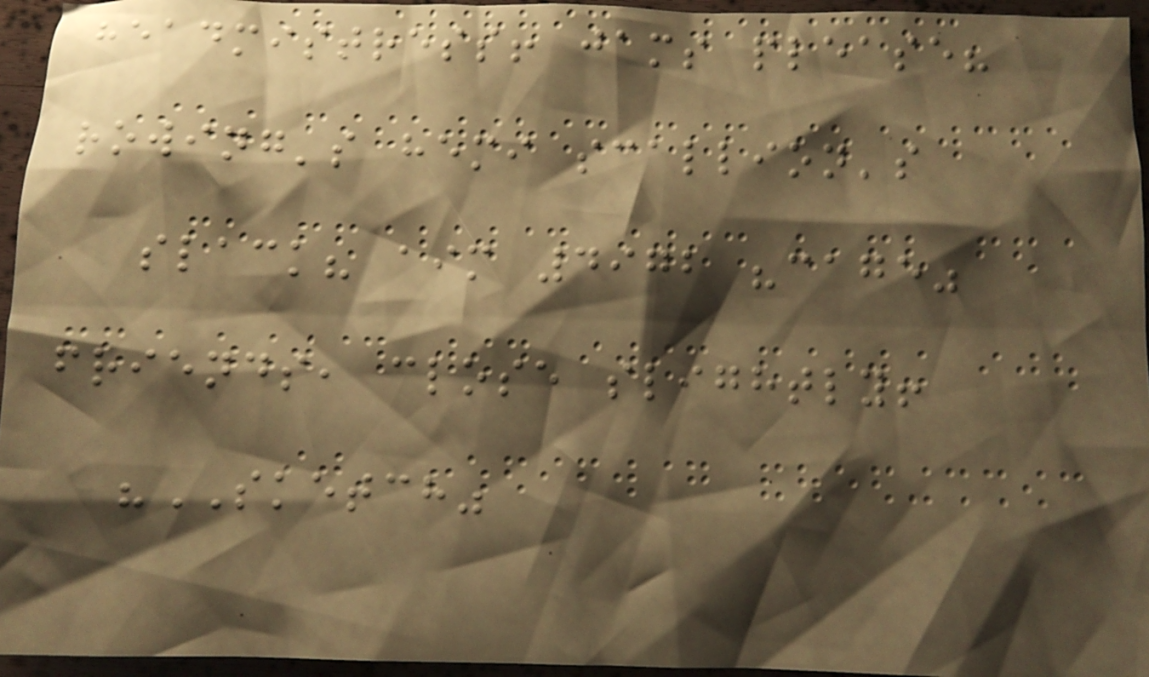headmistress! jams please?
rowing's hemi scallion's
slack? aim 4972 "cage"
friends, close slightly!
"SKETCH"
